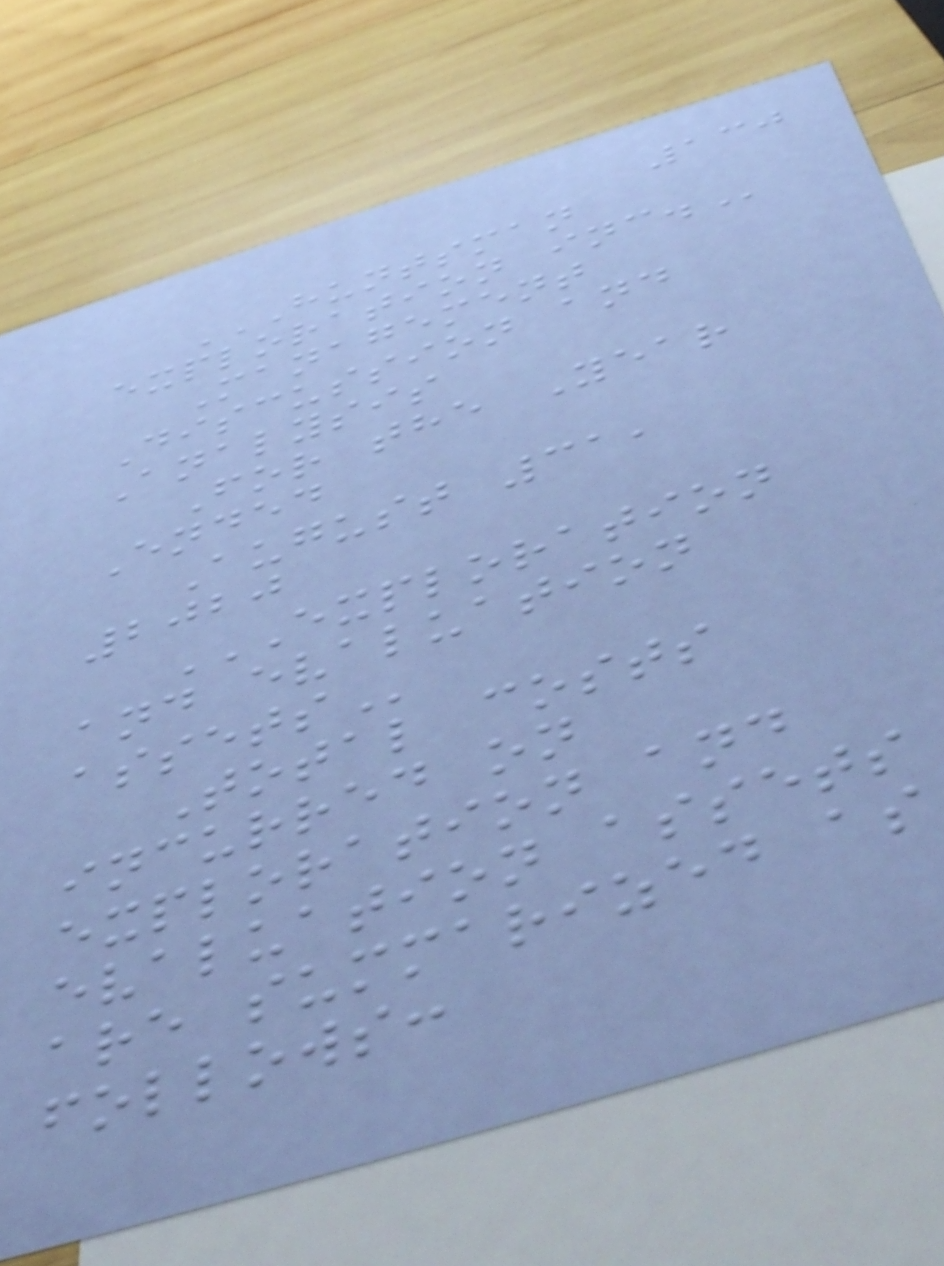130
HUNTSMAN
EXPLORATION INC.
Management
Discussion and
Analysis
For the Year
Ended
August 31,
2020
EXPLORATION
AND EVALUATION
ASSETS
Total costs
incurred on
exploration and
evaluation assets
are summarized as
follows:
